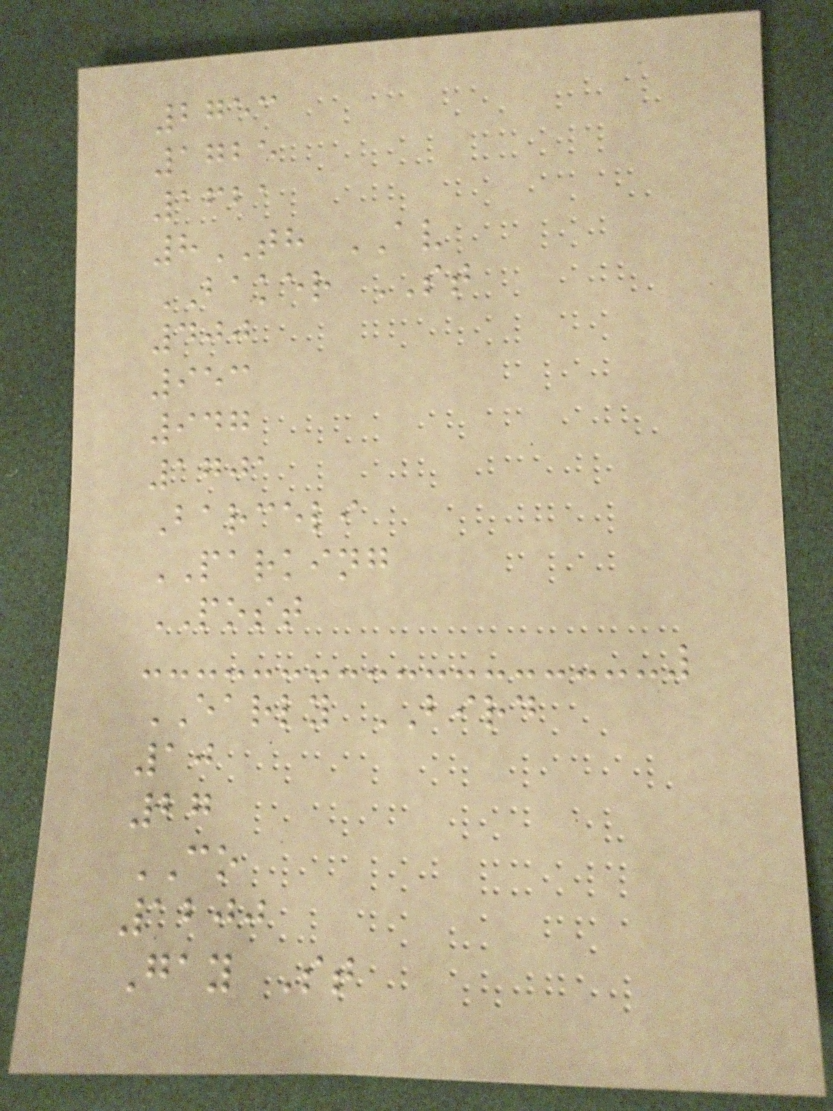2753
1725
1621
8TH AV
BAKER ST
400
953
947
1701
Barceli
PARKING
POST
EARLY BIRD
10
27
CO
1200
Gay St
